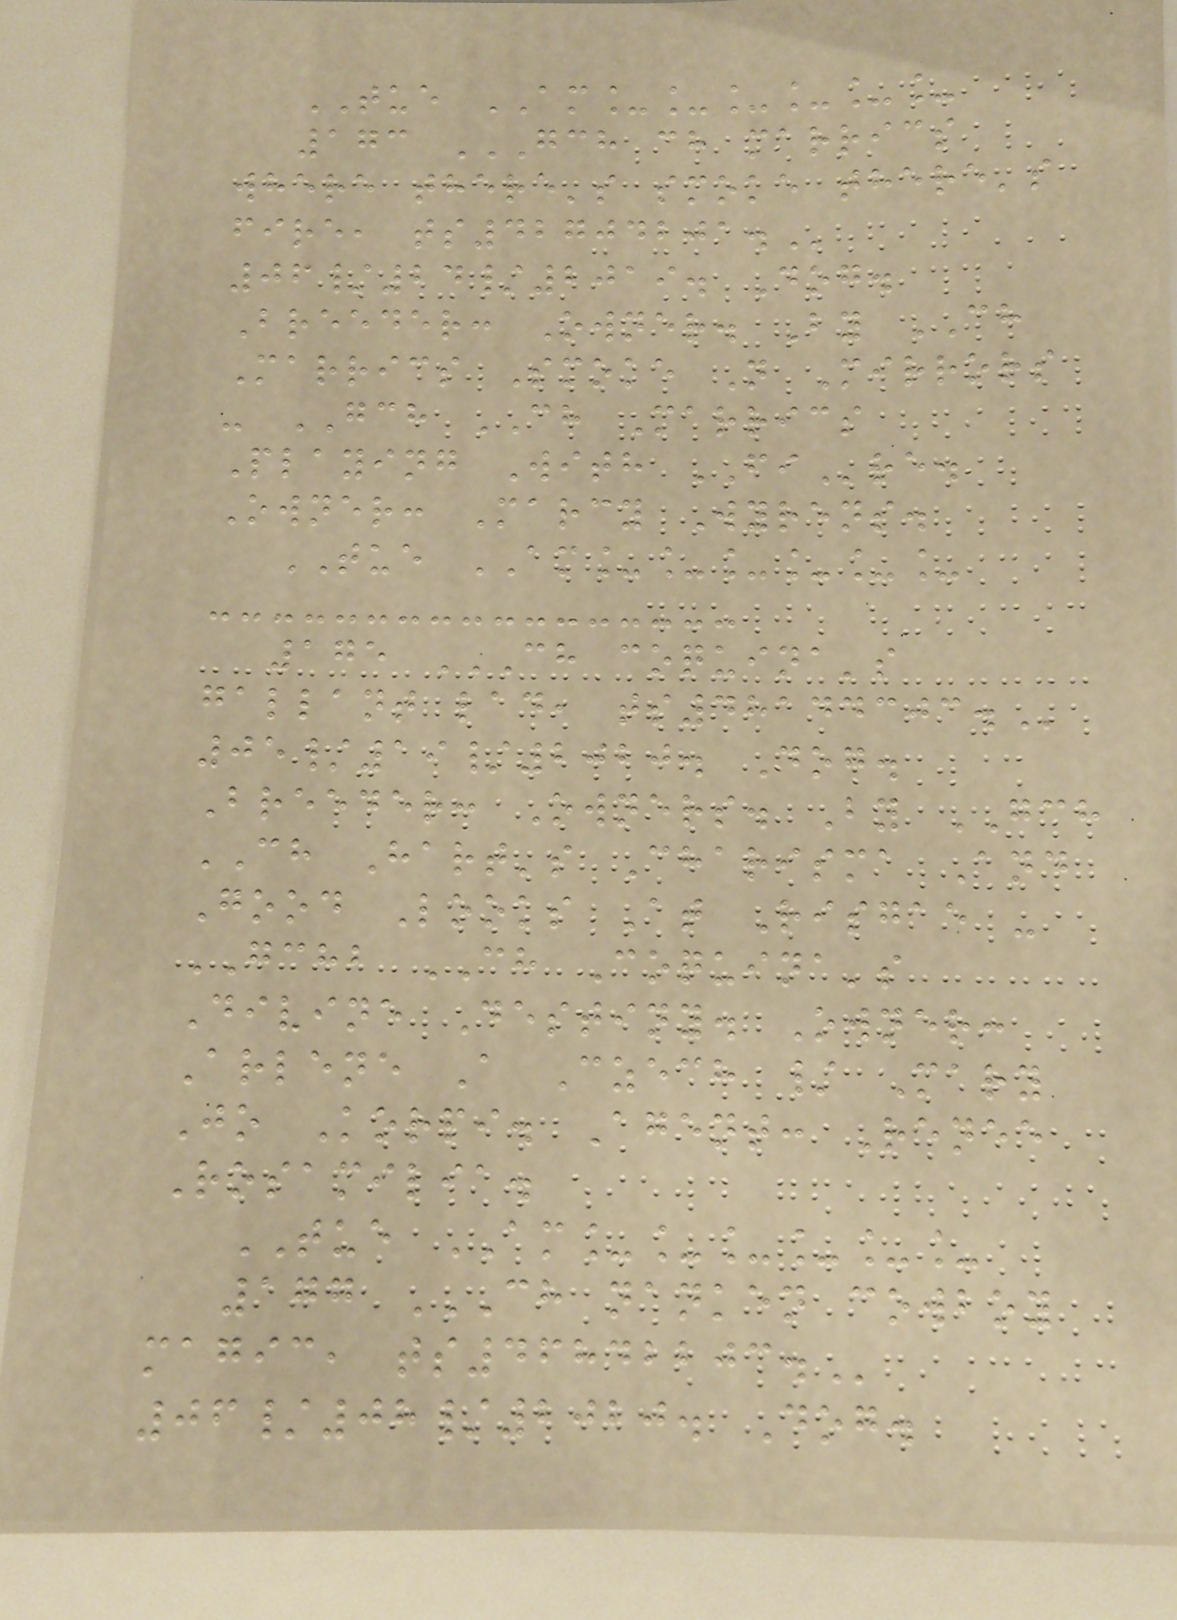TUE AM______
173 GCH CH MARRICS
WHERE THERE'S SMOKE THERE'S
FIRE, TS42704201.
06/24/2019. Dog.
Breeder: Owner. By CH
Marrics Smoke N Mirrors
- GCH CH Marrics
Playing With FIre.
Owner: Marcy Wyrens.
TUE AM______
175 CH COQUINA'S
GALLANT LAD, TS48144303.
05/19/2020. Dog.
Breeder: Owners. By GCH
CH Hart's Charisma And
Good Looks At Risgae -
GCHB CH Coquina's
Divine Destiny. Owner:
Arlene A Czech / Mary
Jo Korpi. Agent: Renee
Rosamilia.
TUE AM______
177 CH NANKEN COWBOY
MAGIC, TS46842203.
06/08/2020. Dog.
